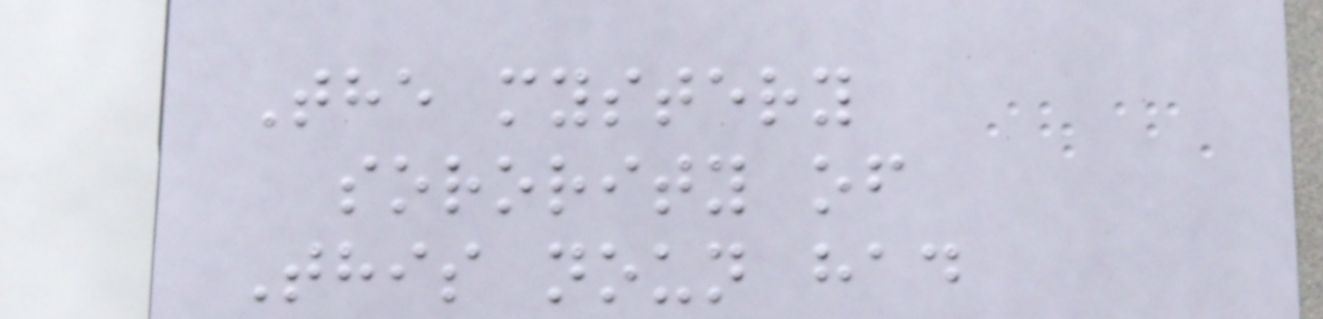The mystery
sorority of
This noun had
